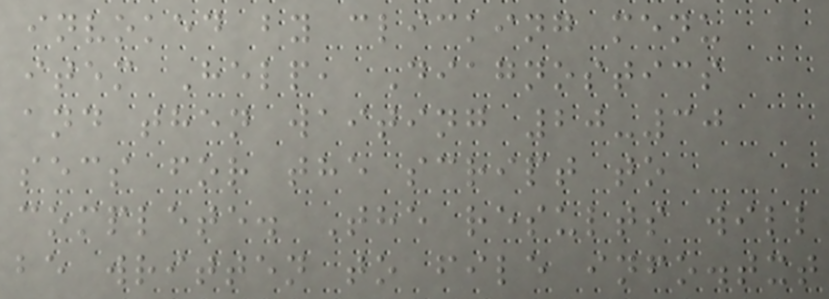invoked by clicking menu
item Help, Diagnostics
and then waiting 20-30
secs for the script to
complete. The results will
be written to file info.txt
